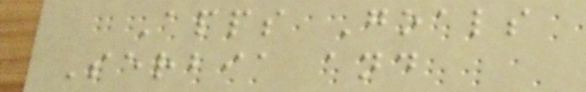Apps Goals
Serbia and
